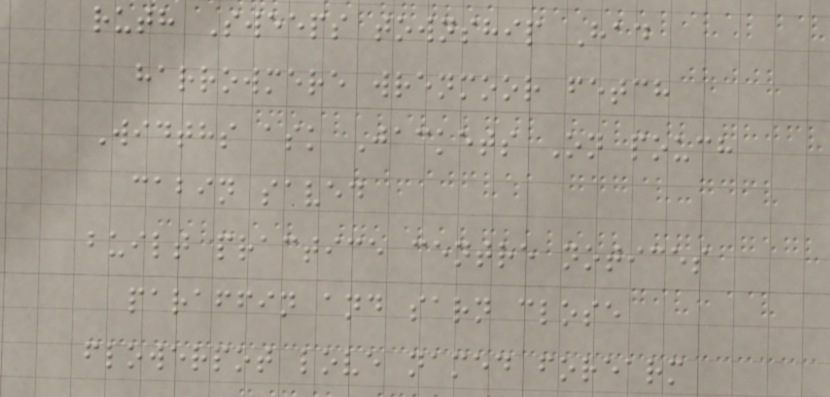ruth Sweeps township Had
harrowmere wrenmoor fetch
Widths ask Jackets On pouch
cabin saved
built practice centre notices
paraffin and sarn close
flowerpot love named forearm
